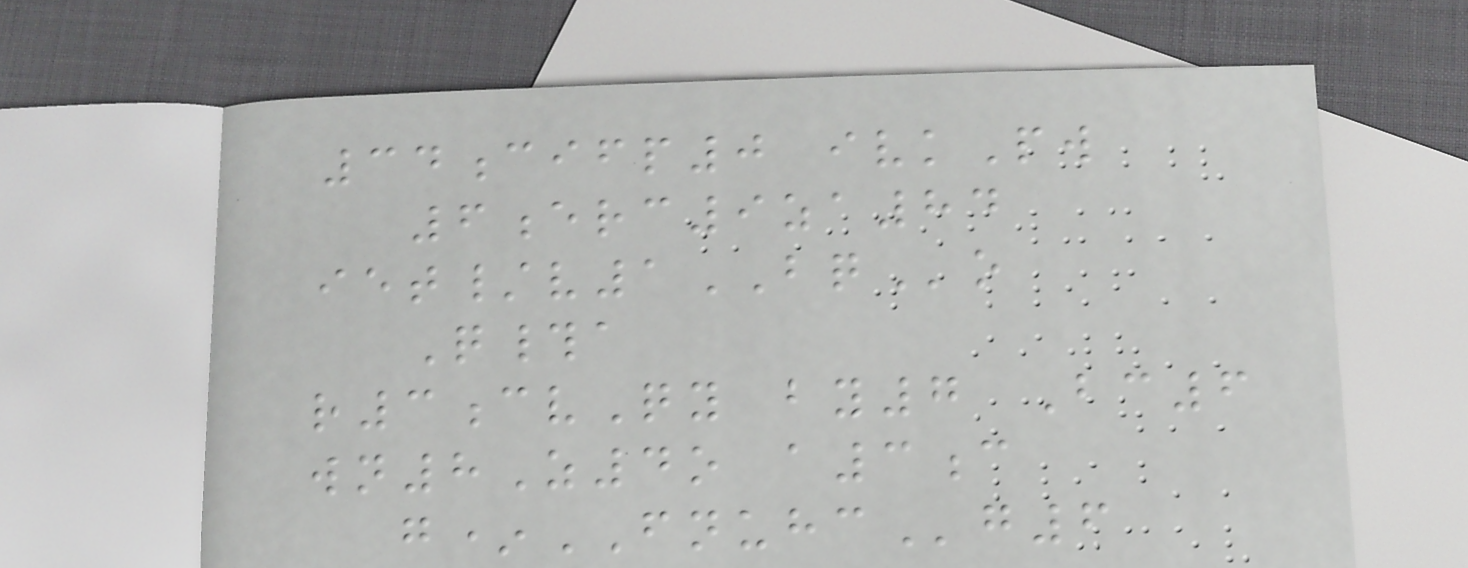34cifp0 ivkPw
6erc9za84
iet/v1BQo
Q#a
r3cvQy by7 Bc6
wn8Z4o a3c
g*FNUHCg6
